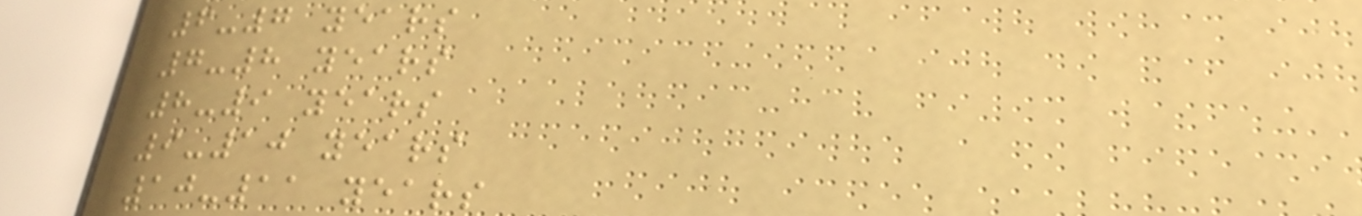6-7 years
7-8 years
8-9 years
9-10 years
10-11 years
